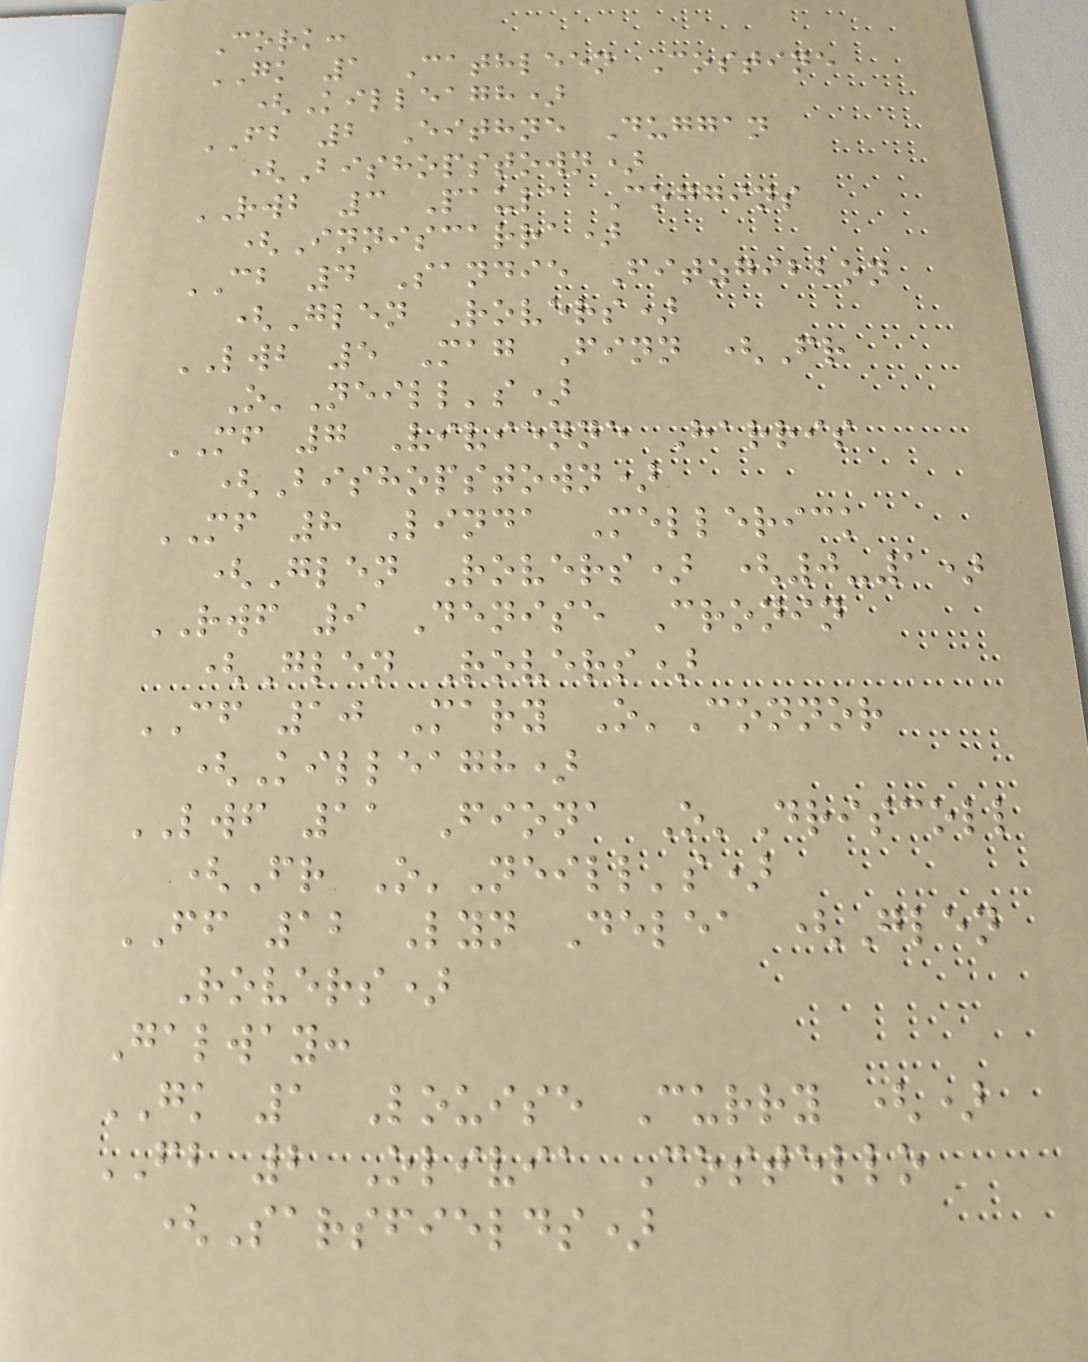Cork:
GK 1 Cathleen Costine
(Killeagh)
FB 2 Eithne Duggan
(Bishopstown)
RWB 3 Paula Coggins
(Inniscarra)
CB 4 Sandie Fitzgibbon
(Glen Rovers)
LWB 5 Mag Finn (Fr
O'Neill's)
MF 7 Vivienne Harris
(Bishopstown)
MF 8 Linda Mellerick
(Glen Rovers) (0-1)
RWF 9 Denise Cronin
(Glen Rovers)
CF 10 Mary O'Connor
(Killeagh)
LWF 11 Fiona O'Driscoll
(Fr O'Neill's)
FF 12 Lyn Delea (Glen
Rovers)
Galway:
GK 1 Louise Curry ()
FB 2 Olivia Costello
(Sarsfields)
